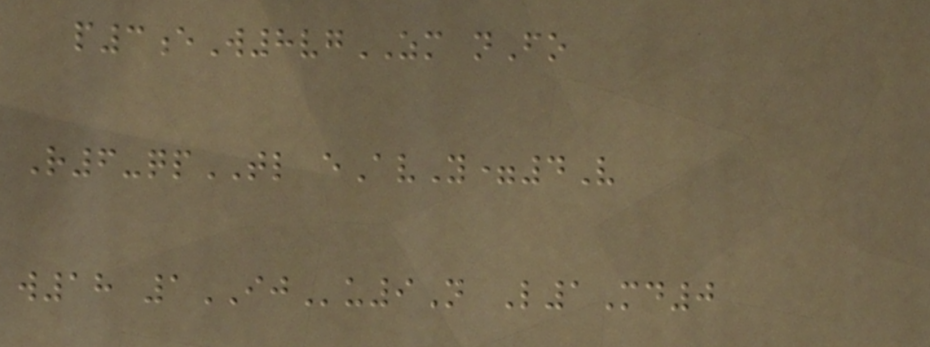p3eW8vgZM nFo
R6-qpTL eAvY=4V
w18 1IJu9N L1Md0
